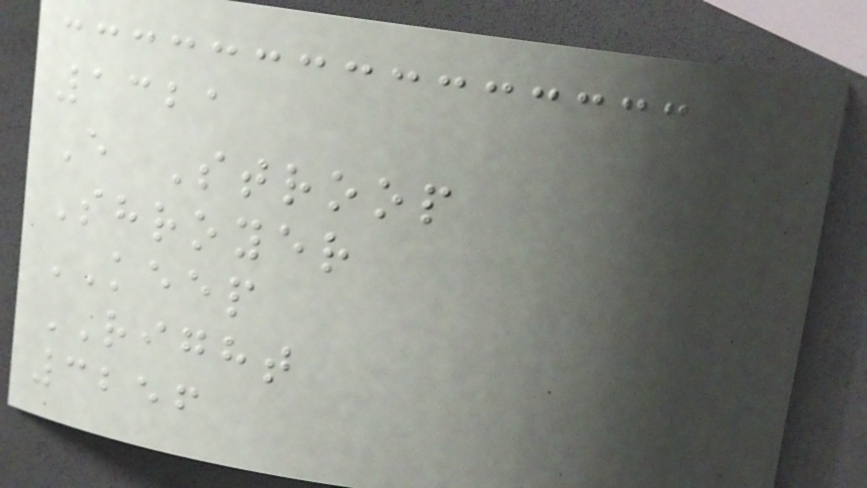1321
E Stroop
Shroyer
KEEP
RIGHT
3256
